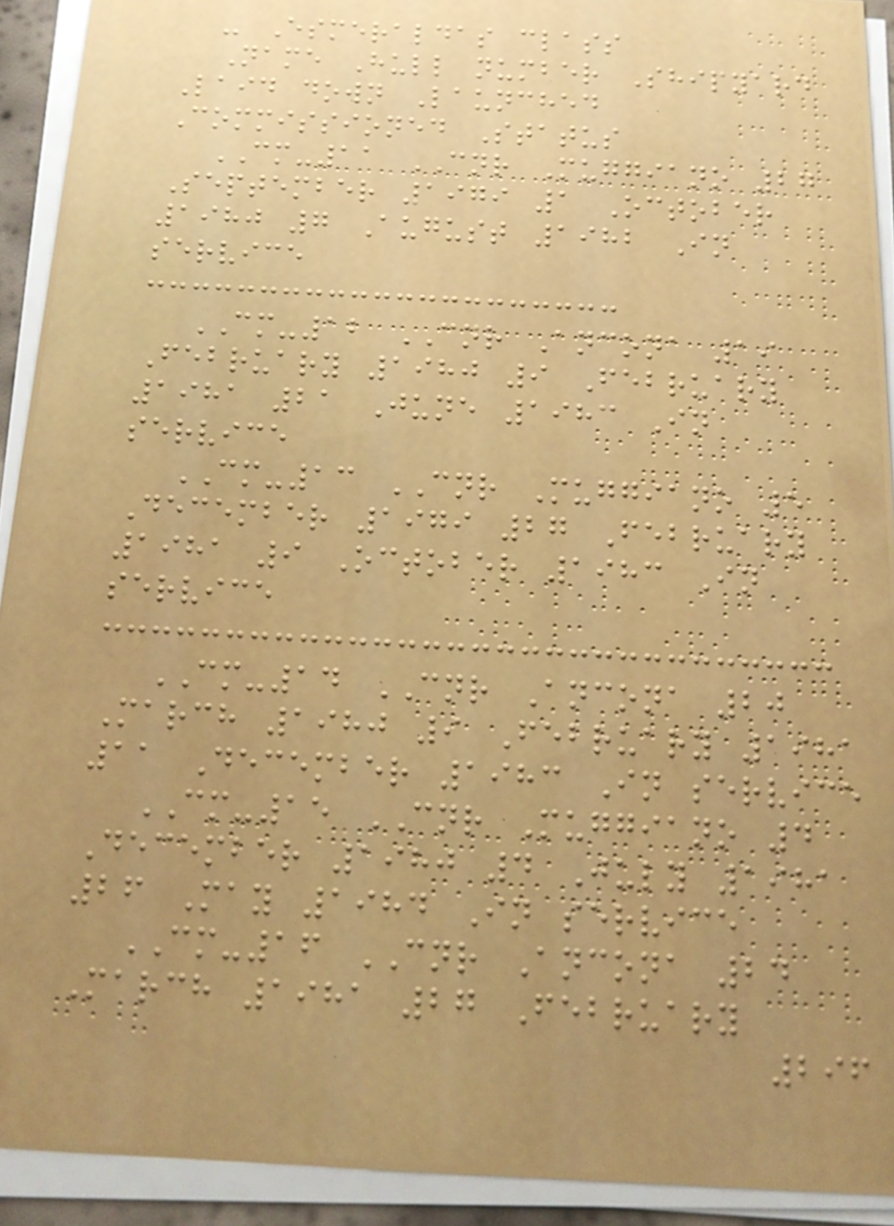- Esmeraldas class
Name Hull number Shipyard
Laid down Launched
Commissioned Status
CM-11 CNR Muggiano 27
September 1979 1 October
1980 7 August 1982 In
service
CM-12 CNR Ancona 19
February 1980 9 February
1981 21 June 1983 In
service
CM-13 CNR Muggiano 5
December 1979 27 February
1981 9 October 1983 In
service
CM-14 CNR Ancona 20
March 1980 9 February 1981
11 December 1983 In service
CM-15 CNR Muggiano 4
December 1980 4 July 1981
26 May 1984 In service
CM-16 CNR Ancona 24
March 1981 27 February
296
